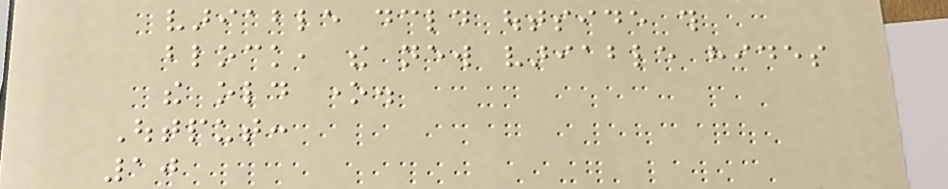variable declared outside this
block, the new variable hides
the old one.
Output:
10
